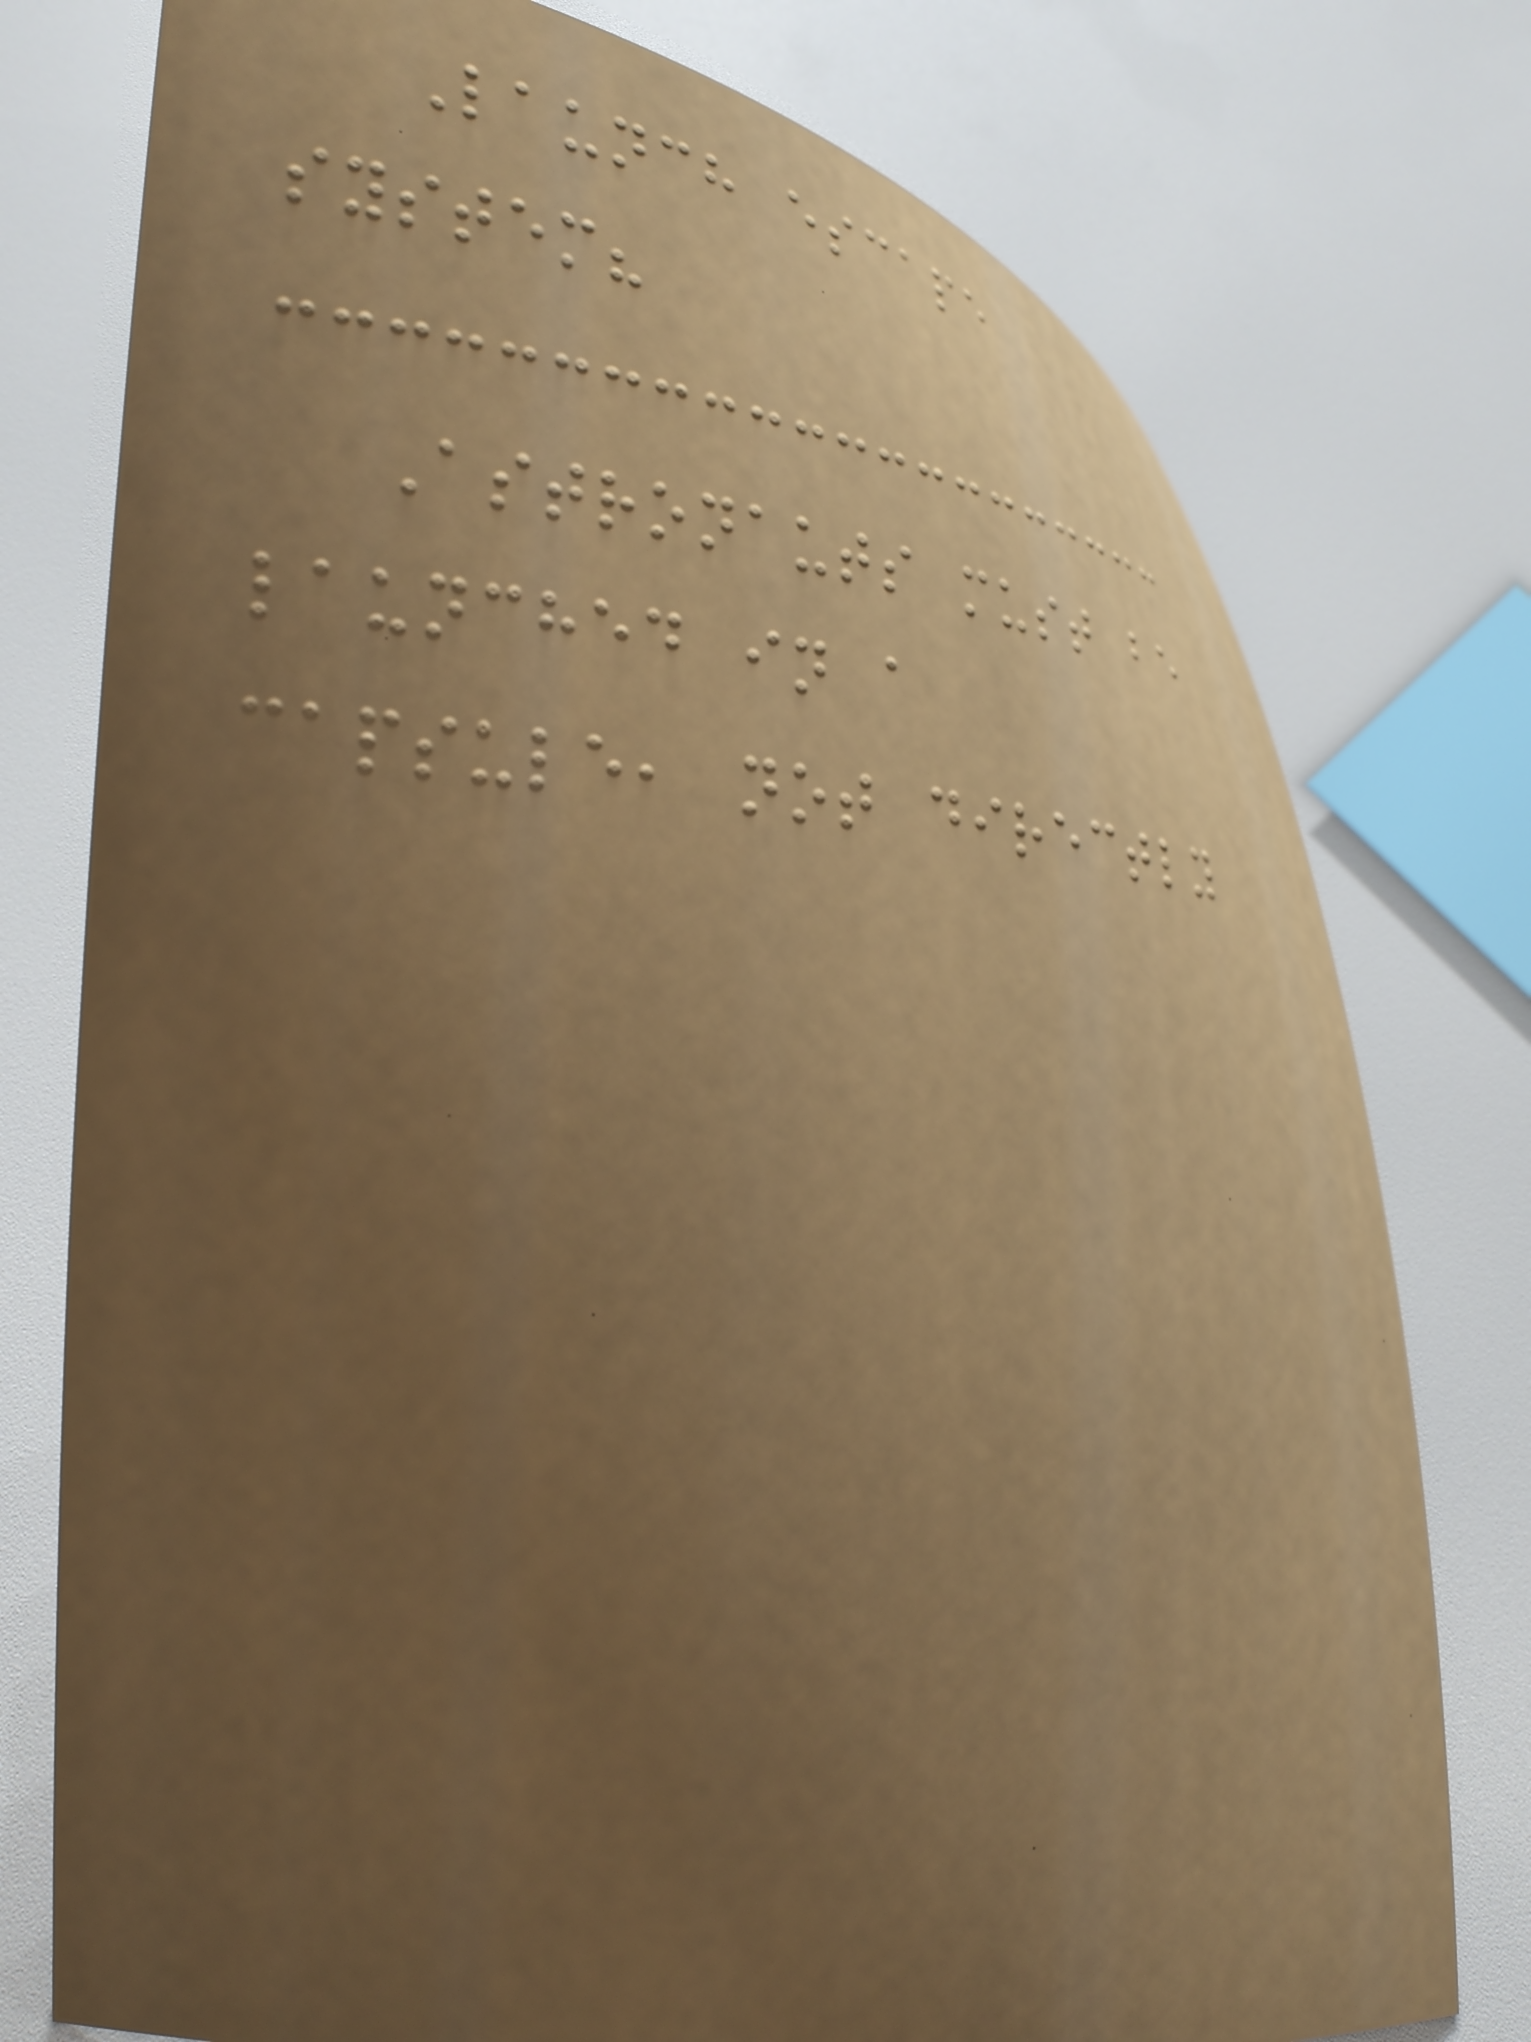Launch escape
system?
Astronauts must be
launched in a
capsule, not directly
